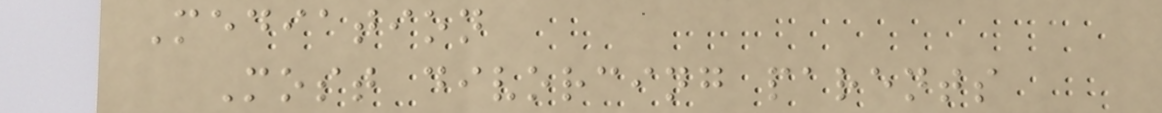Mediation
Most divorcing parents
